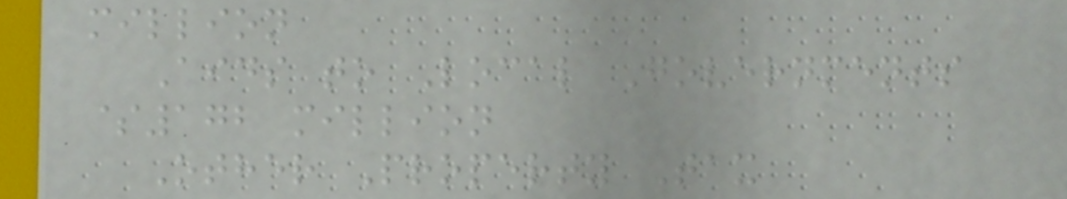million
Aids to Local Governments
$172 million
Other Property Tax
